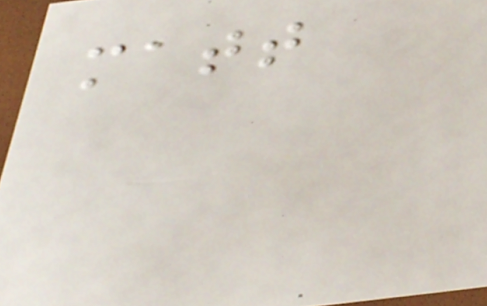matt
